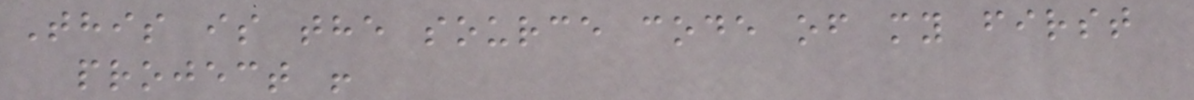This is the source code of my first
project !
